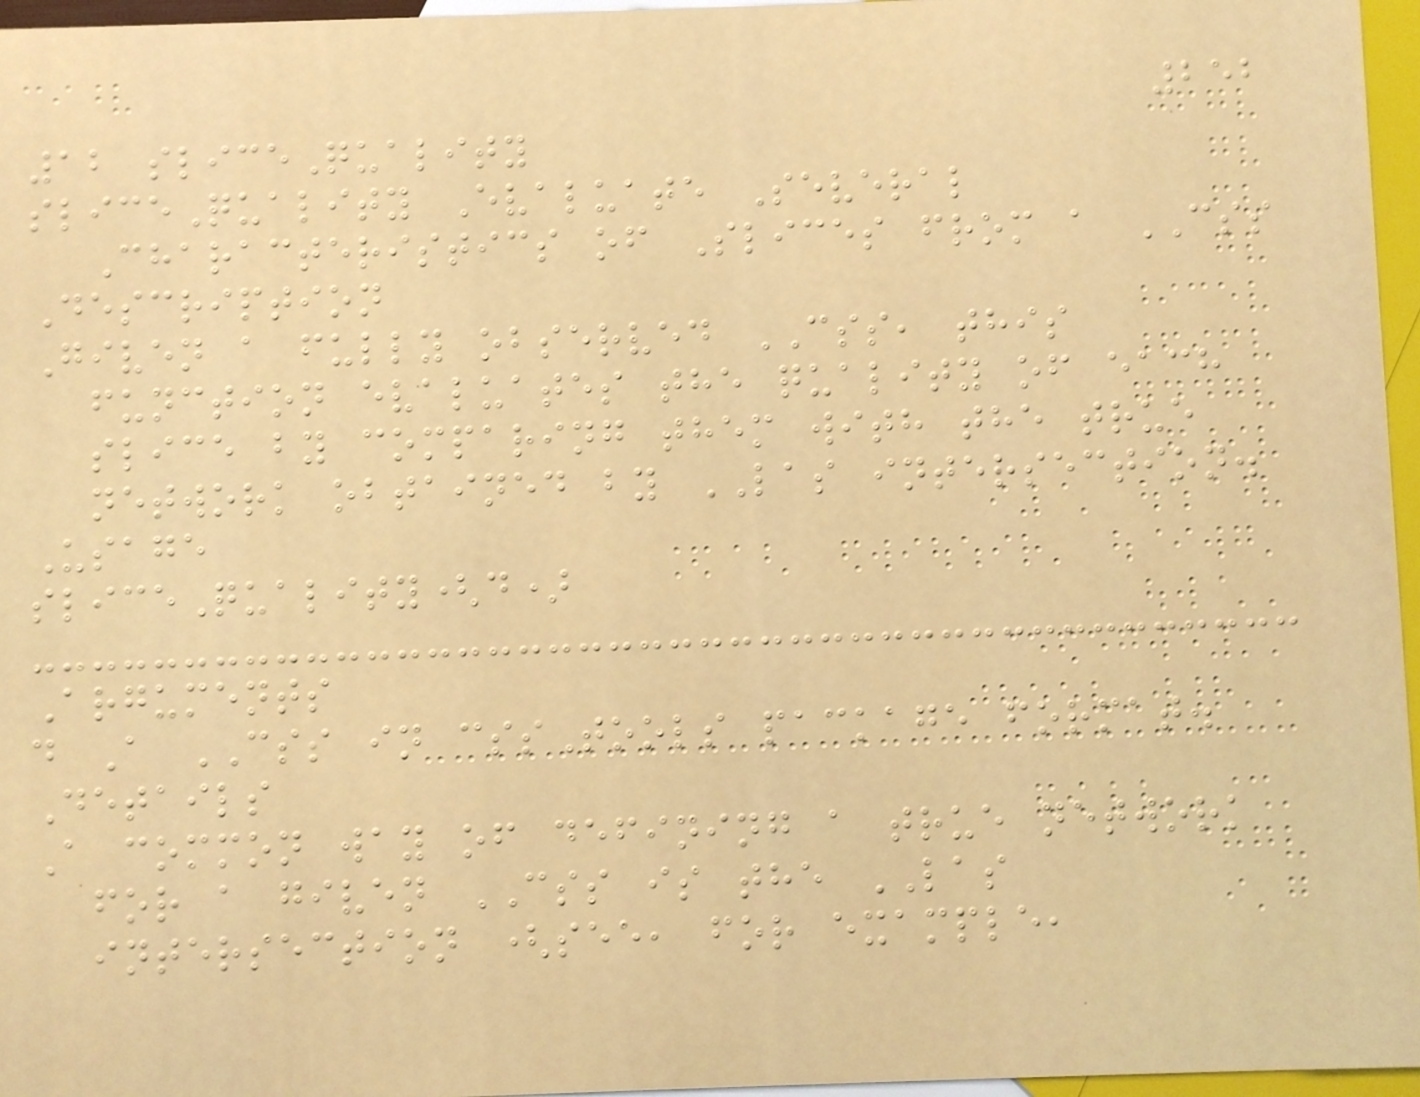252
12 sliceQuality
sliceQuality Evaluate Several
Characteristics of Slices from a CSS
Description
Given a fully observed CSS, this
function evaluates the quality of each
slice by comparing them with the true
network obtained by LAS intersection.
Usage
sliceQuality(d)
Arguments
d A CSS in cssTools package format.
Details
A common way of defining a true network
for a given CSS is the LAS
intersection (see, for example,
